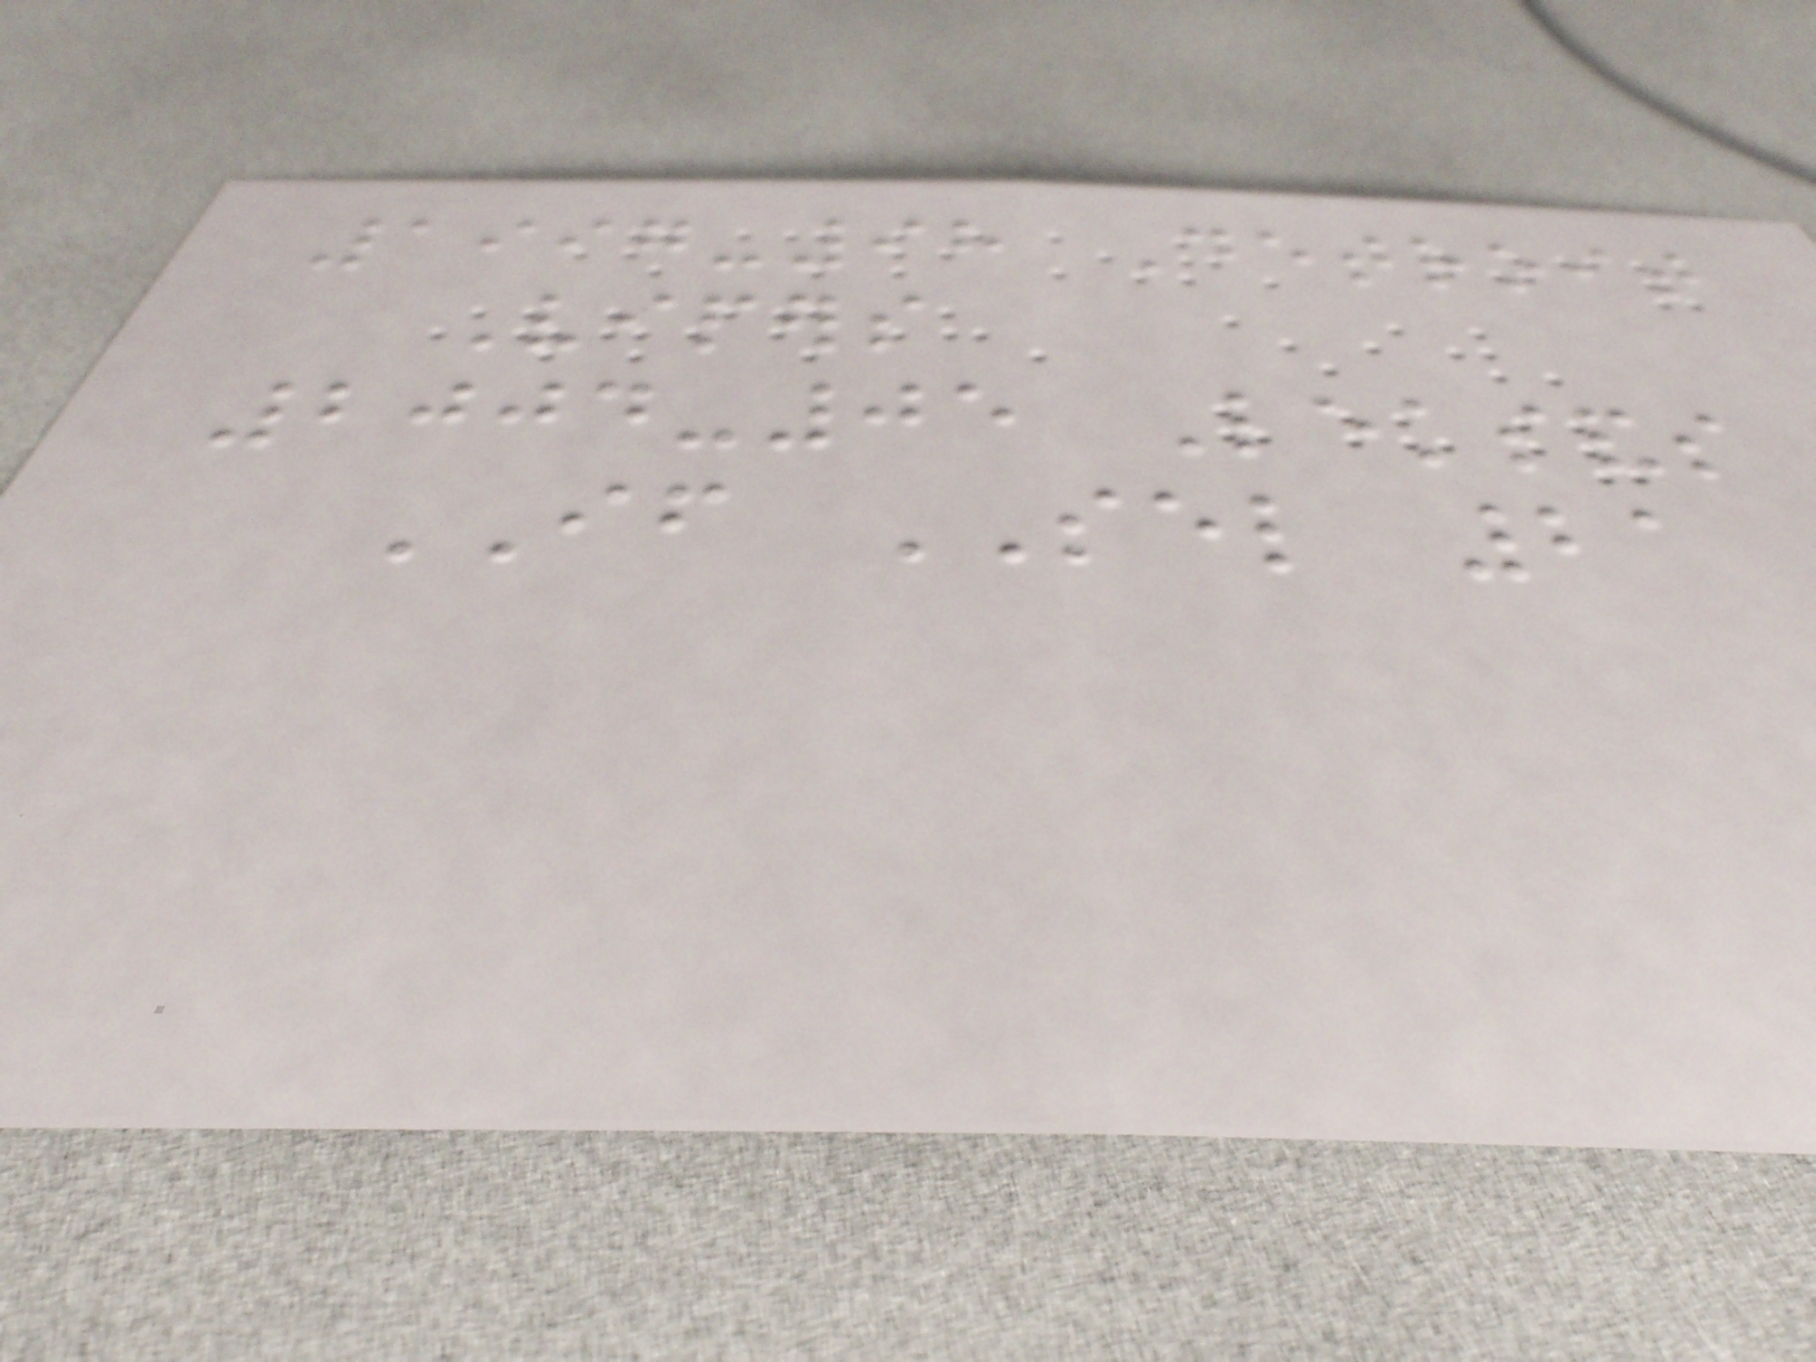1997-98 Detroit
Vipers
2004-05 Leksands
IF SEL 21
